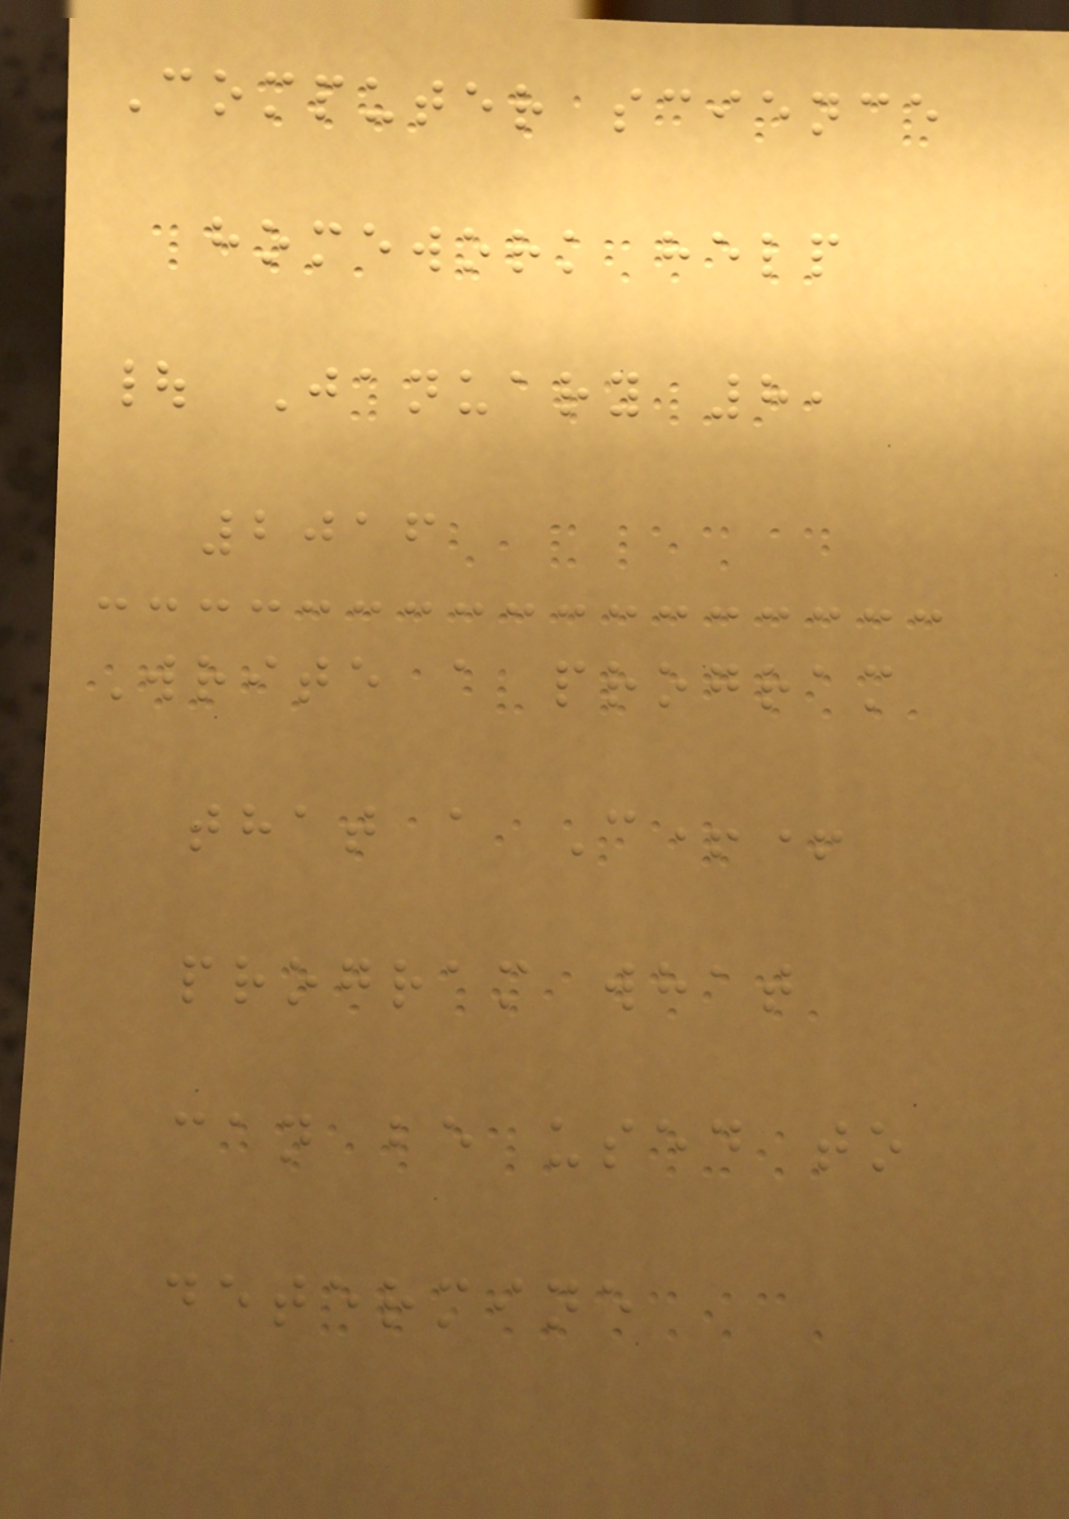Computer science
homework help
| January 8,
2016
Write a program
that a C++
program what
can be used to
determine
